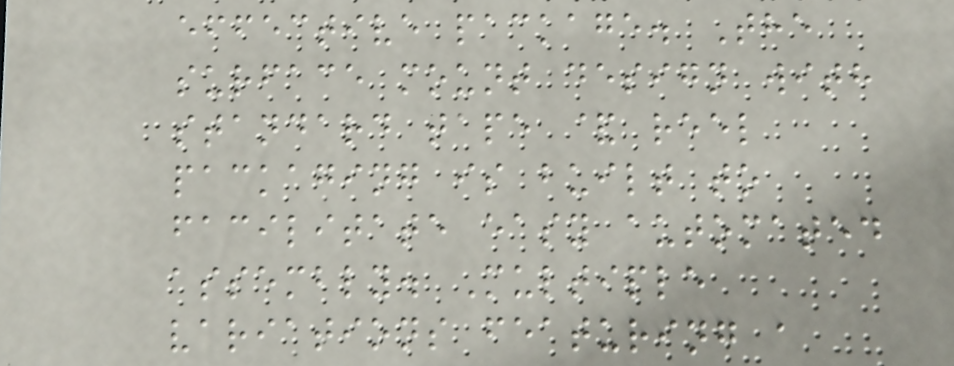effective package. The
surface mount design with
standard tape & reel
packaging is built to
facilitate easy automated
assembly. Multiple
variations featuring a
